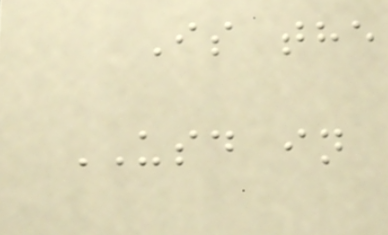Is the
USD in
